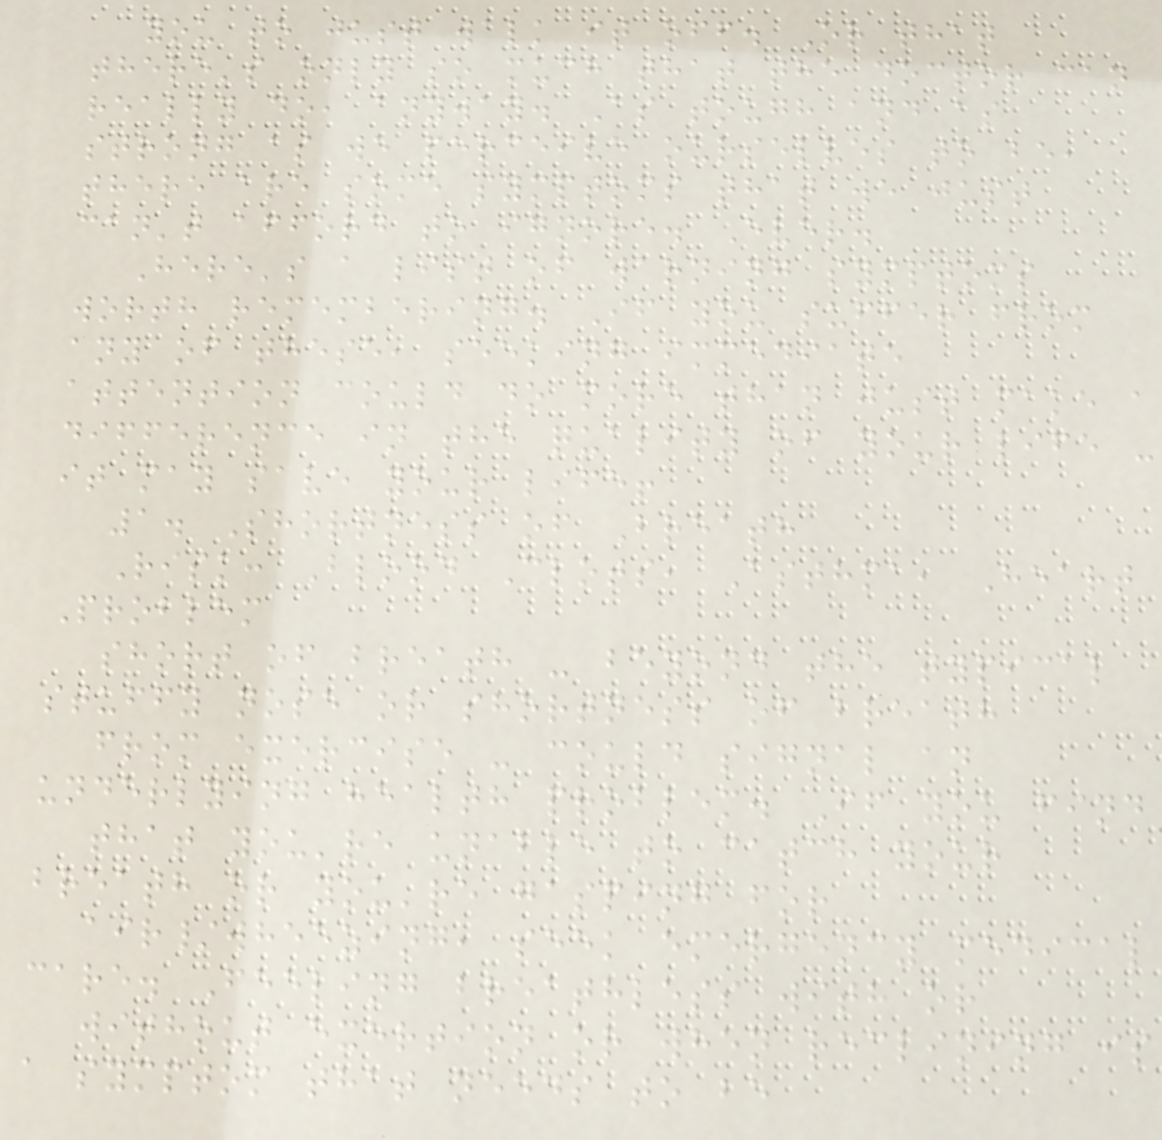you to just walk it off. Or that
there's only so much that the doctor can
really do, anyway. As tough and as
strong as we perceive ourselves to be,
there are some symptoms that we just
can't afford to ignore. Ever.
Here's a list of warning symptoms
worth remembering. If you suffer from
any of these, seeking immediate
attention could do more than just make a
difference in the quality of your life -
it may save your life!
1. Shortness of Breath
Risk: Blood Clots, Asthma, Heart
Problem
short of breath - beyond the typical
stuffy nose or shortness of breath
from exercise - could signal an
underlying health problem. If you find
that you're unable to catch your
breath or you're gasping for
air/wheezing, seek emergency medical
care. Feeling breathless with or
without exertion or when reclining is
a symptom that needs to be
